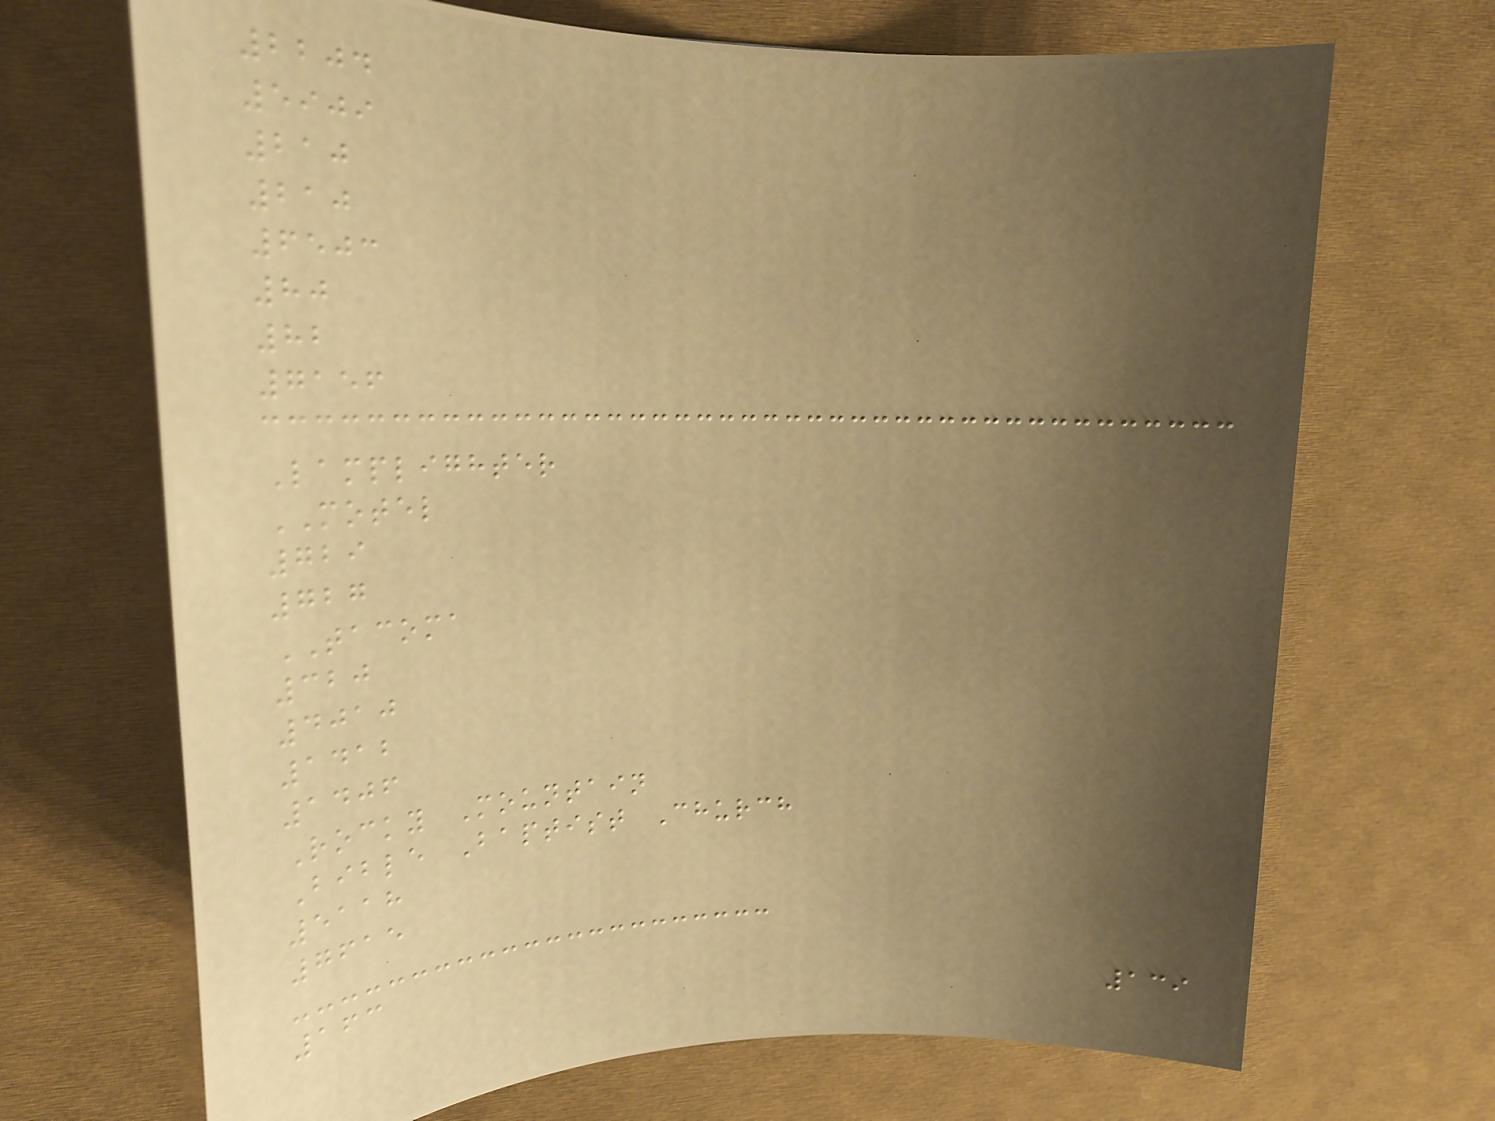2204
5909
210
210
6503
80
82
7156
Lamplighter
MOTEL
729
727
TACOMA
320
4010
1412
1406
Rocky Mountain
Bible Baptist Church
5118
7615
163
139
